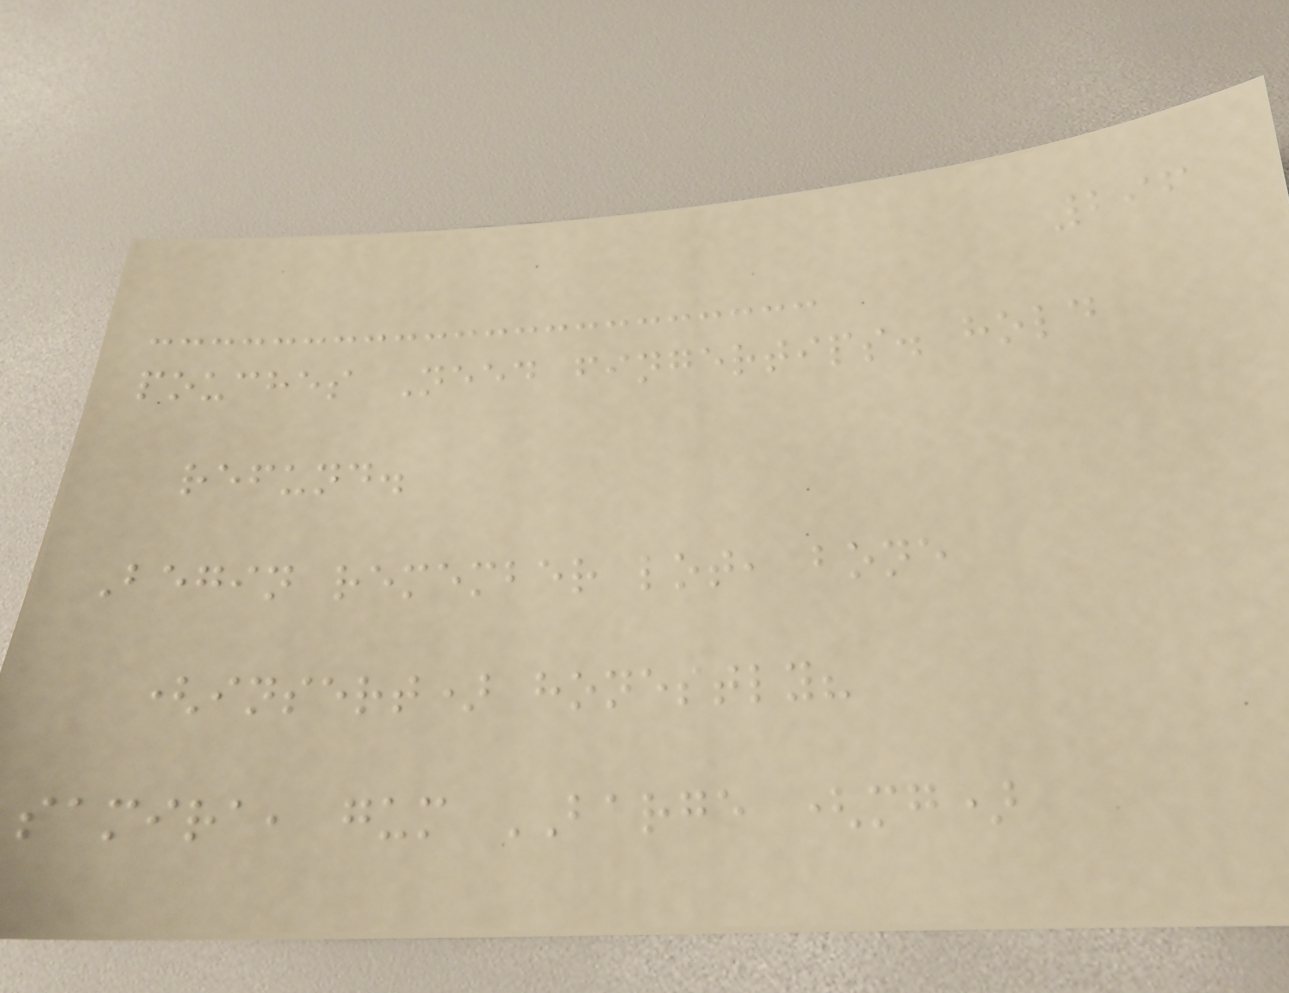296
pouches Need fingertips. hold
refund.
Begin remember lot, bone
(insert) honestly?
samira, gum BARGE (mg)
